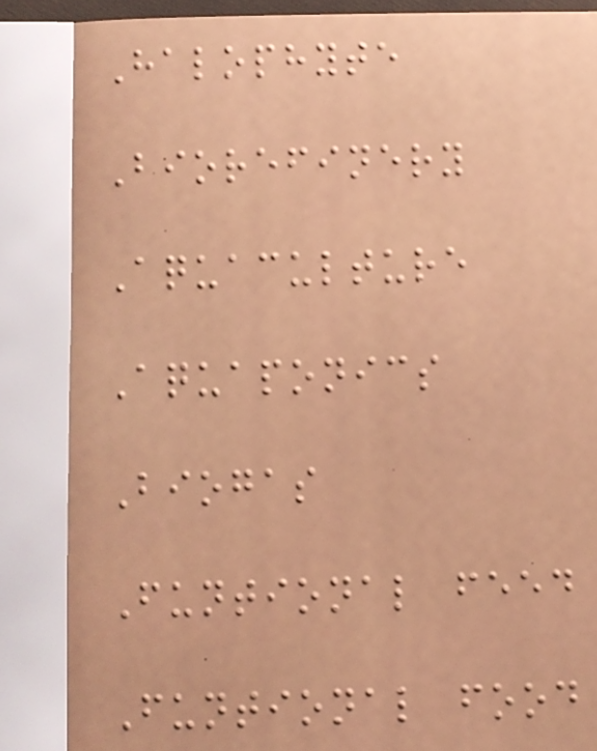Halophyte
Biorefinery
Aquaculture
Aquaponics
Biogas
Funtional feed
Funtional food
